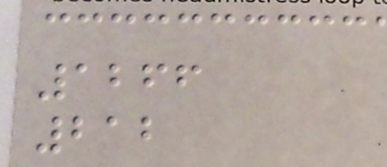1266
212
